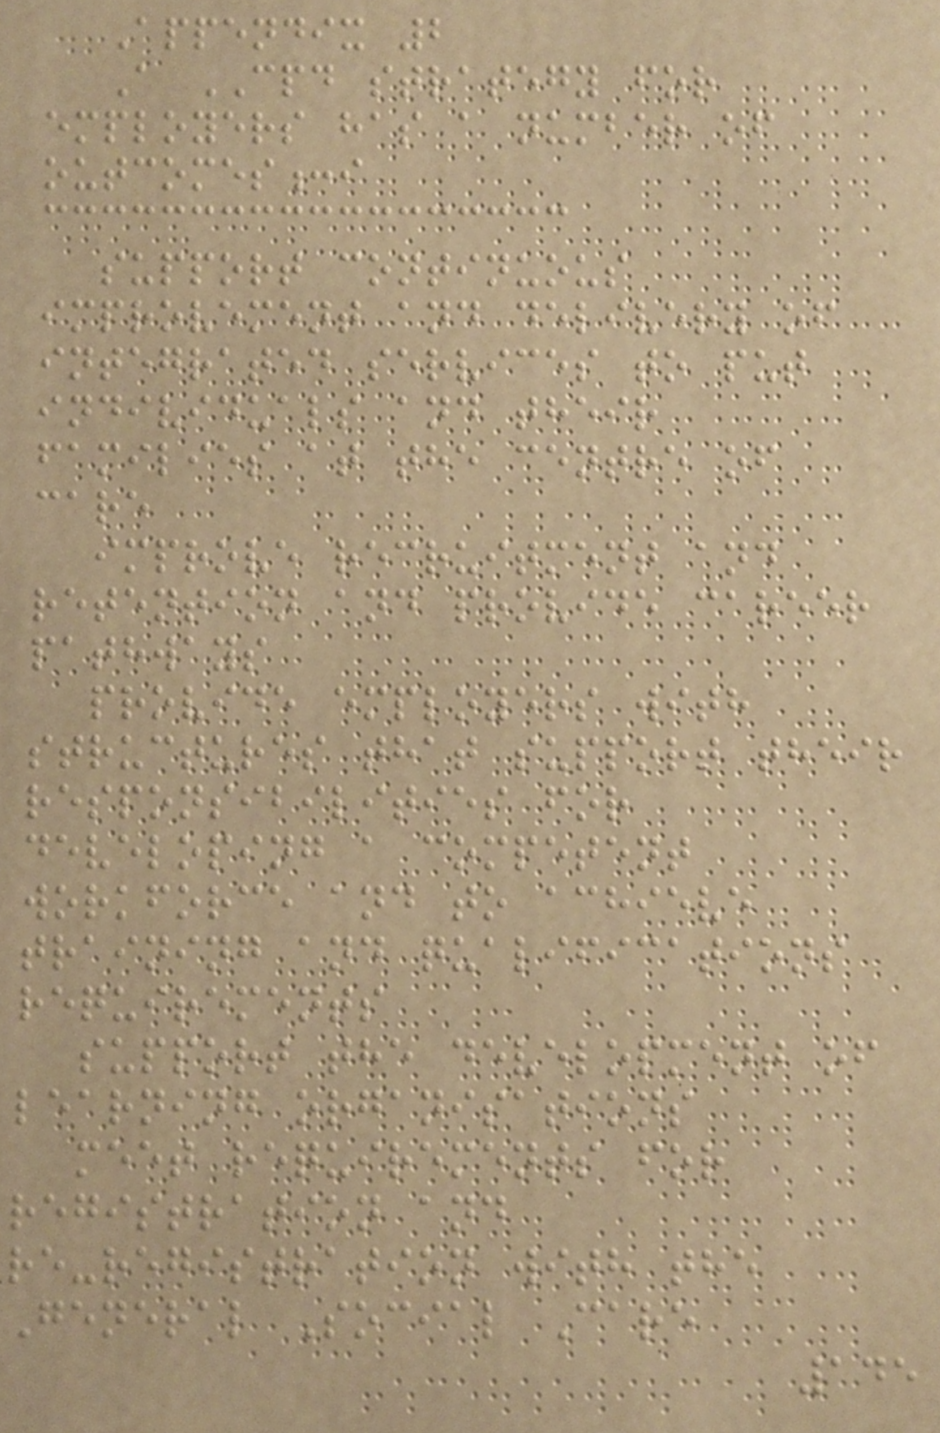Appendix 2
A CPD strategy for
employers has a number of
outcomes:i
support continuous
improvement and delivery of
integrated services to put
individuals and their
families at the centre of
care
improve recruitment and
retention and provide career
pathways
provide employers with
structures that support their
responsibilities for
developing a competent
workforce and to achieve
training and qualifications
requirements
support the development of
learning organisations
meet requirements for
registration and
re-registration with the
General Social Care
145
